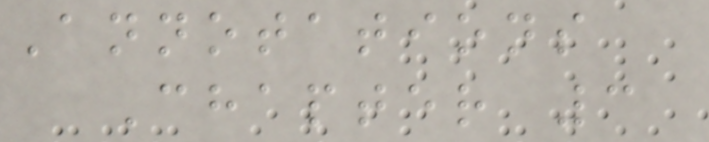Annotations
Chapter 3
